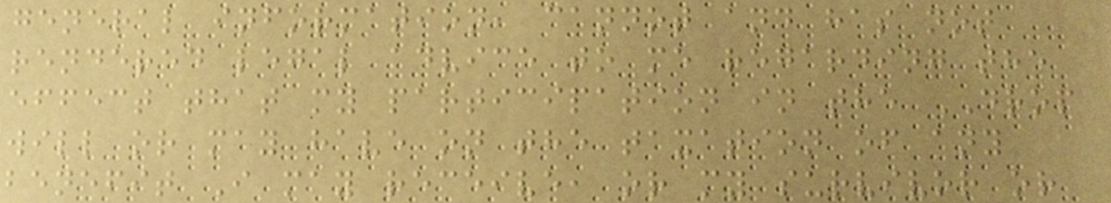general information, cannot and has not
rendered legal advice to me regarding the
effect that my participation in the DROP
will or may have on the taxation of any
benefit I may receive, or my survivor or
